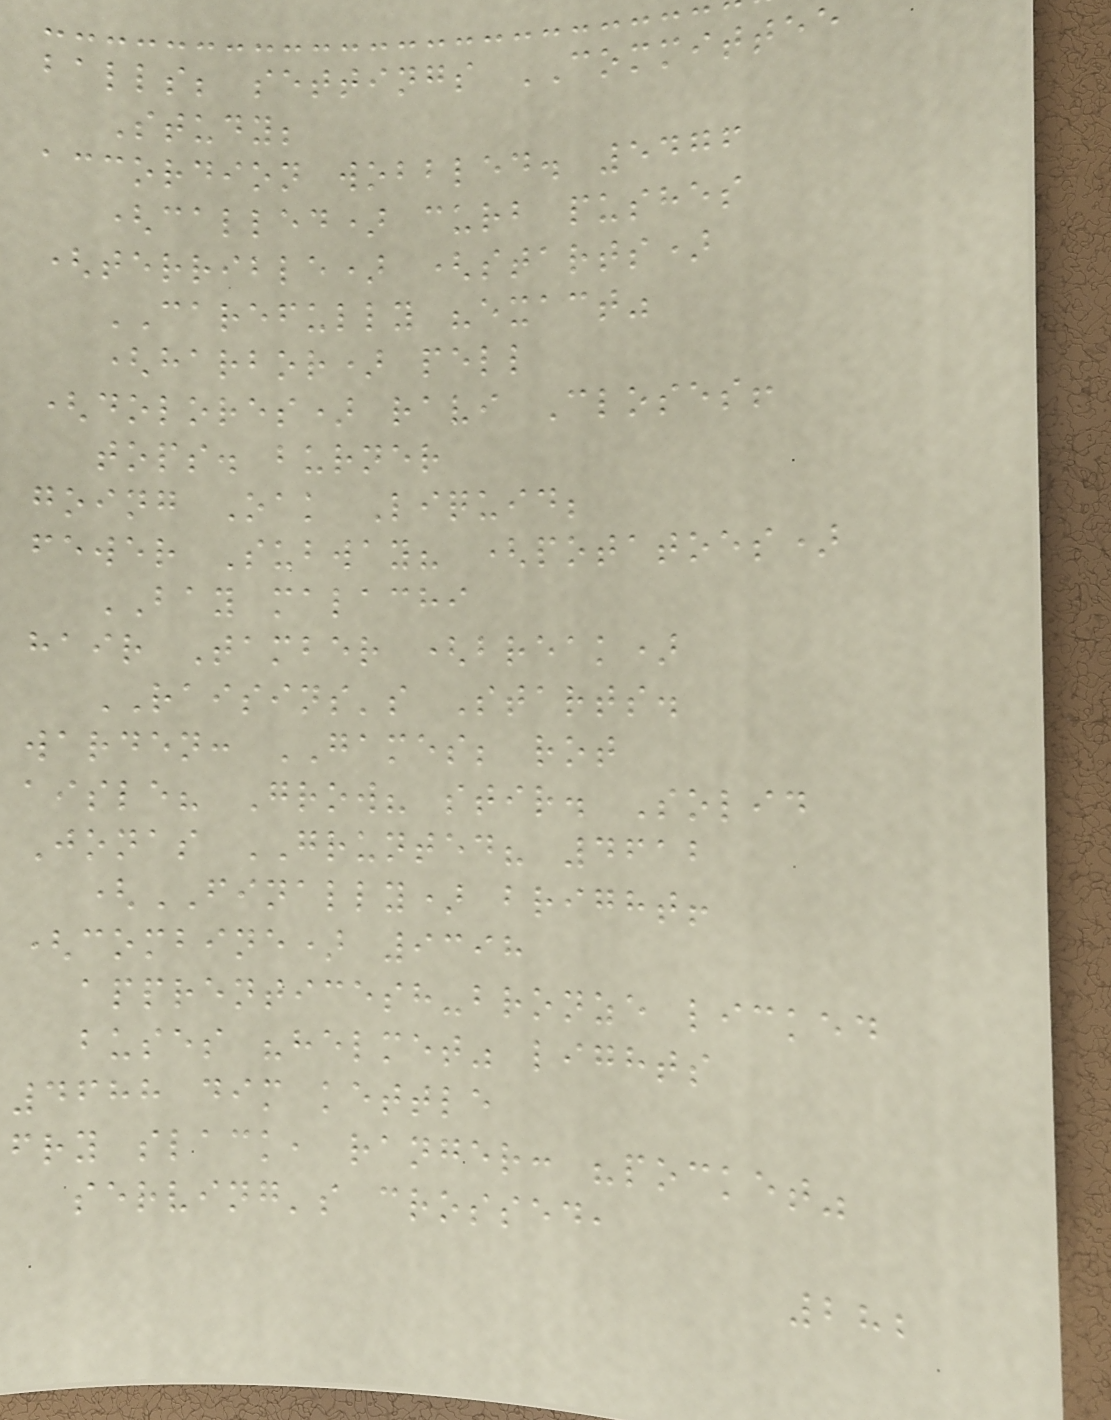balls; settings COMMITTEE
Study;
accordion wobbled. 5476
(called) curb pushes
(terrible) (starts)
CAREFULLY "exact"
(harbor) pell
(dolores) ravi Closes!
tops. burner
going Oak Liquid;
fewer Subway? (potatoes)
BAY malachi
hair Tamber (break)
RAISINS's Starts.
warden: GAMES; rot
aisle? Grow? stir. Solid
Jonas GRUNTED? 4612
(FINALLY) bright!
(combine) 9398
apprenticesh-bronze licked
buses "helmet" lights
4688 dim kettle
fry slack, ranger: "pocket"
serving's crossed,
282
